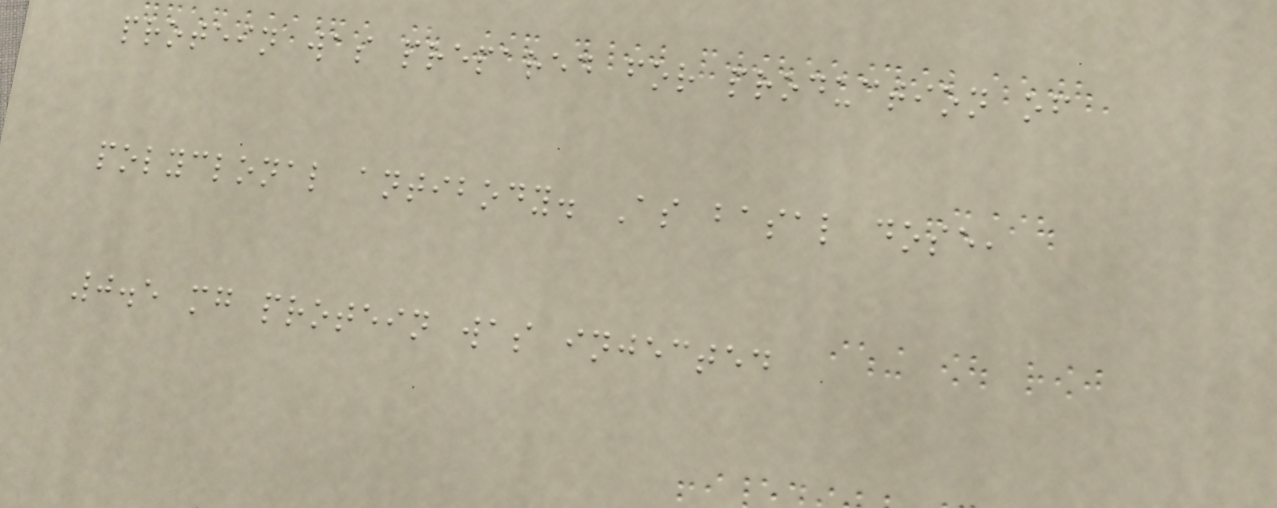protein was prepared for production of
polyclonal antibody. As basal dose,
0.5 mg protein was injected
